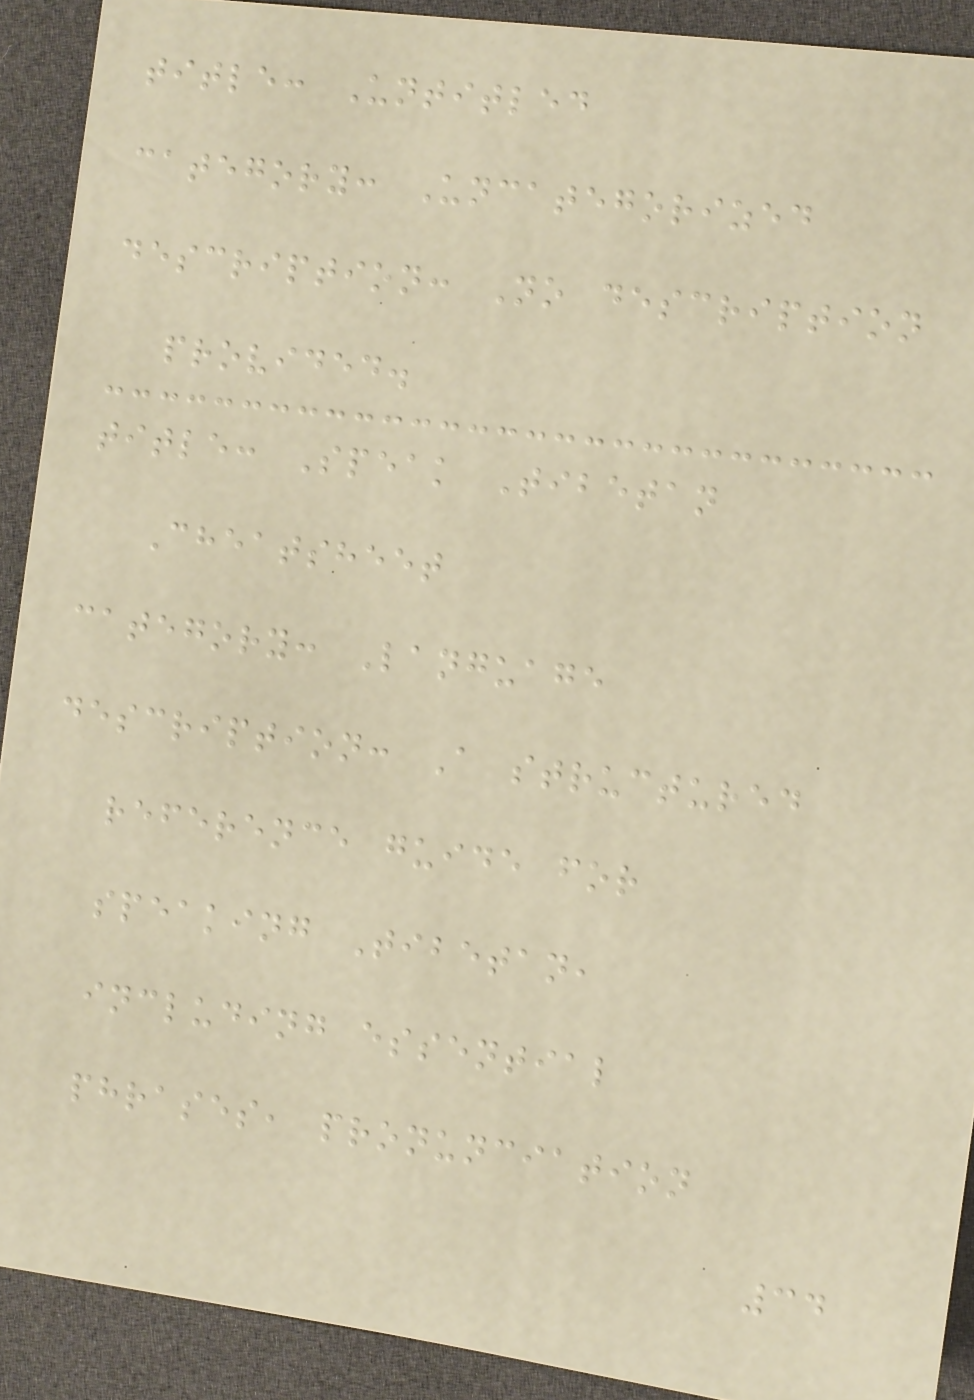title: Untitled
category: Uncategorized
description: No description
provided.
title: Speak Tibetan
Cheatsheet
category: Language
description: A structured
reference guide for
speaking Tibetan,
including essential
phrases, pronunciation
34
